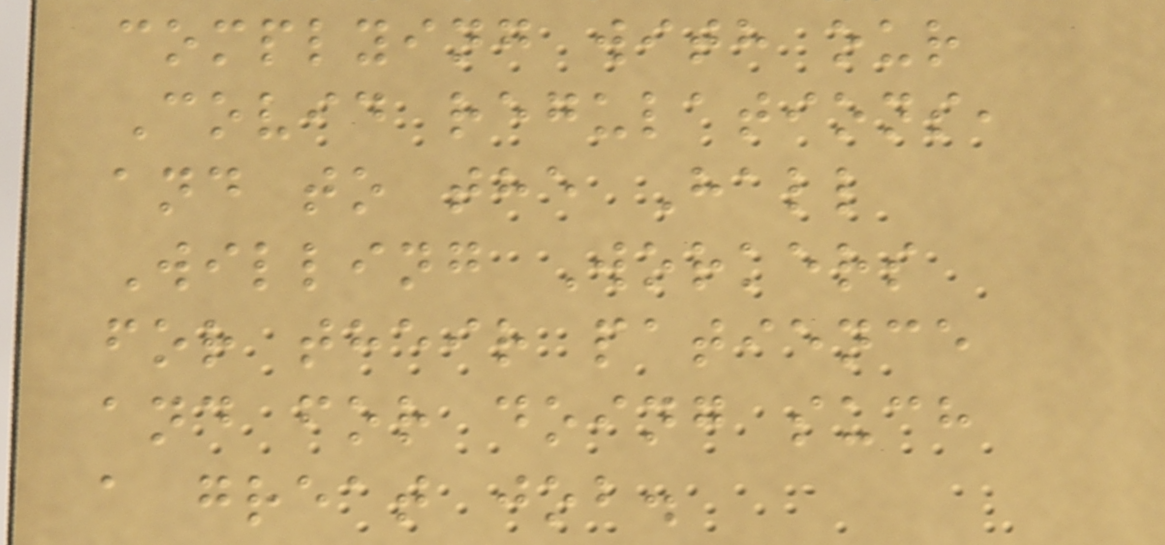complying with our
Covid regulations,
and to the Hall
Willing Workers
for their patience
and for doing such
a great job.
